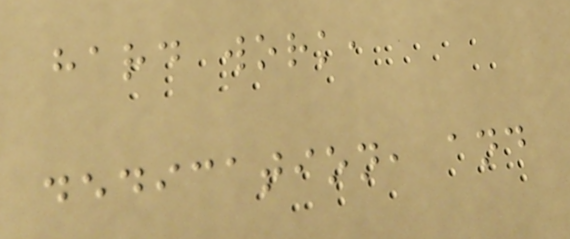hard work,
dedication, and
